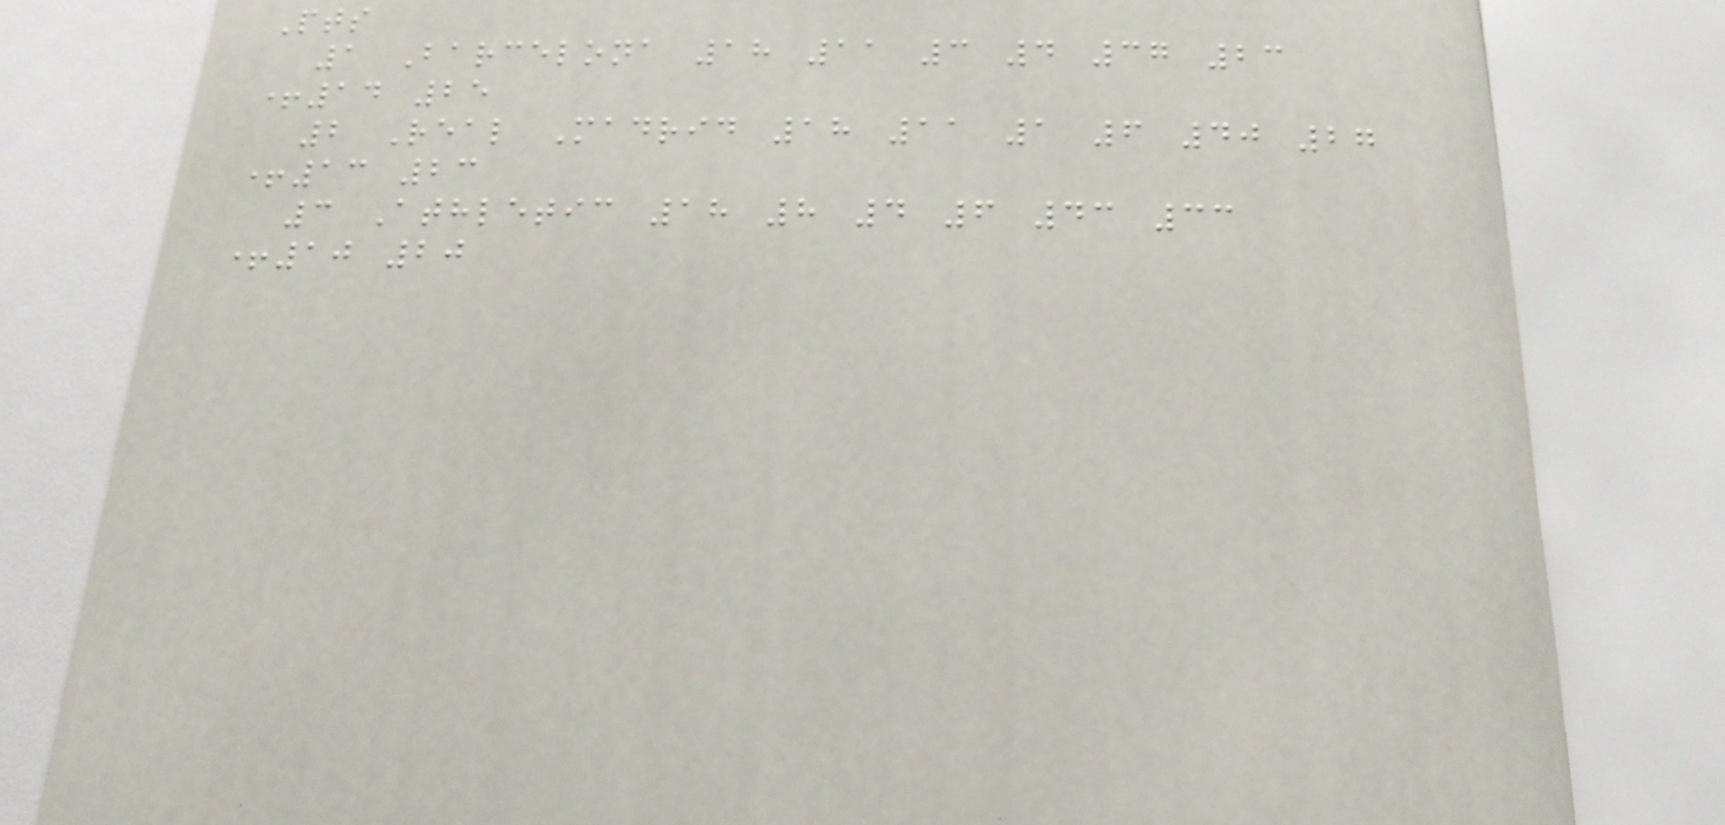Pts
1 Barcelona 18 11 3 4 37 23
+14 25
2 Real Madrid 18 11 1 6 40 27
+13 23
3 Athletic 18 8 4 6 43 33
+10 20
